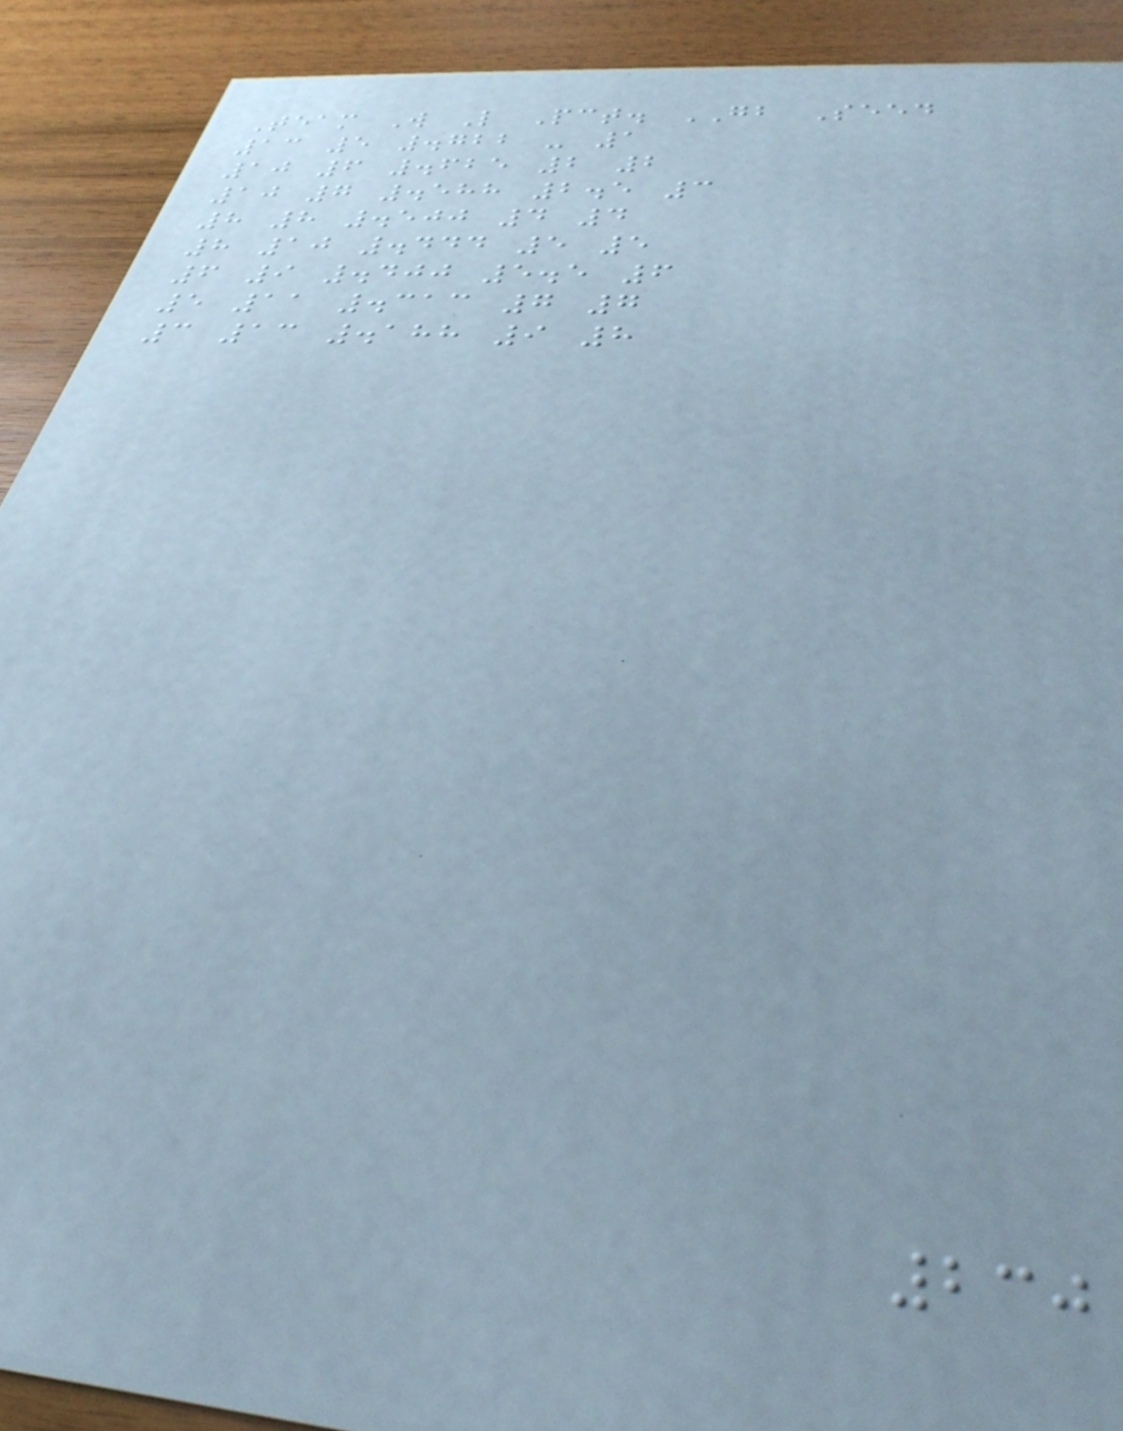Team W L Pct. GB Seed
13 5 .722 - 1
10 6 .625 2 2
10 7 .588 2.5 3
8 8 .500 4 4
8 10 .444 5 5
6 9 .400 5.5 6
5 11 .313 7 7
3 13 .188 9 8
230
